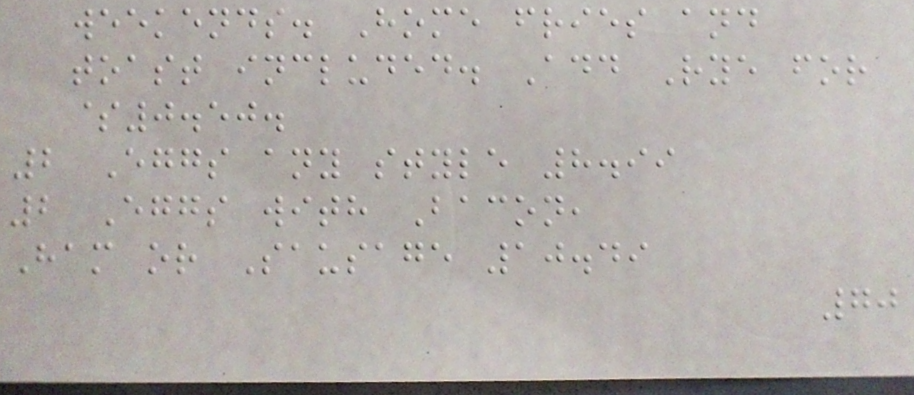weekends. Home fries and
toast included. Add Rye for
$0.50.
2 Eggs any style 8.99
2 Eggs with Bacon,
Ham or Sausage 10.49
70
